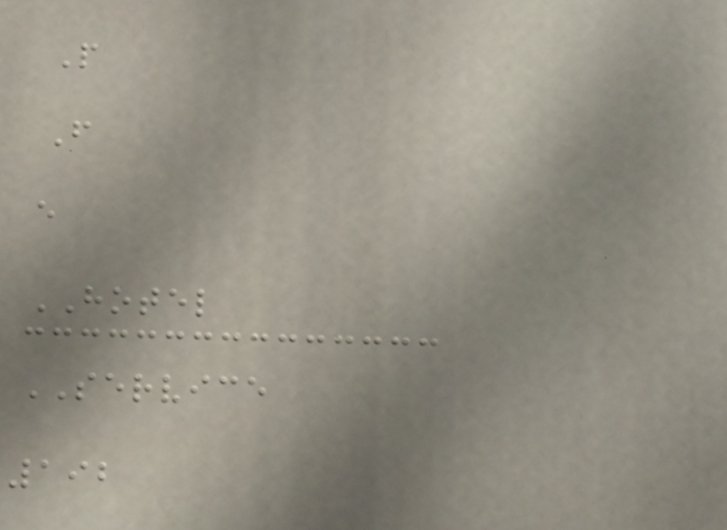P
F
e
HOTEL
SERVICE
192
